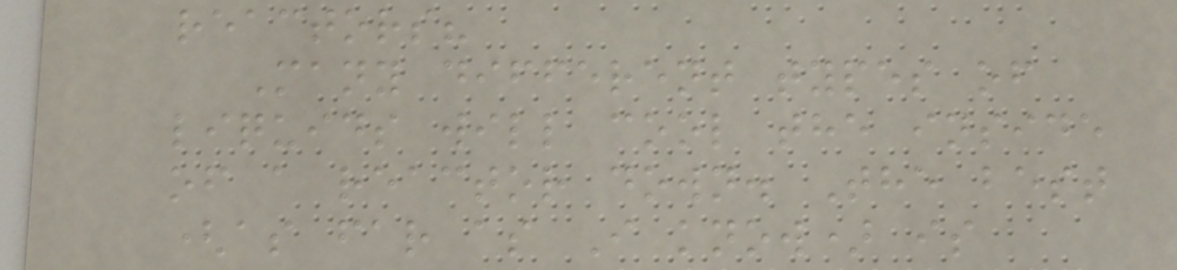reactors?
Many different types of
liquids will cool the inside
of a reactor down. The best
(as far as I know) is
